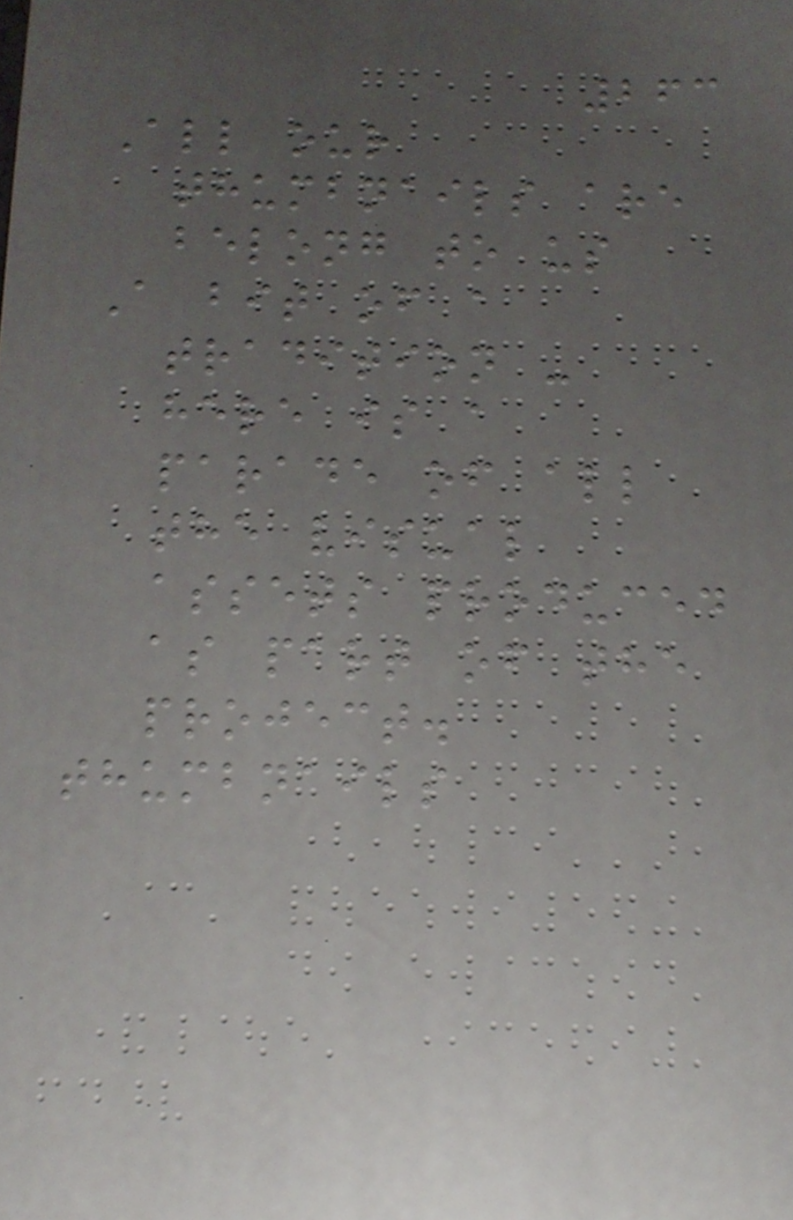263
All our
thumbnails are
belong to us
A bit of a
tradition -
here is a
parade of all
the visual
assets produced
as part of the
project.
thumbnails
